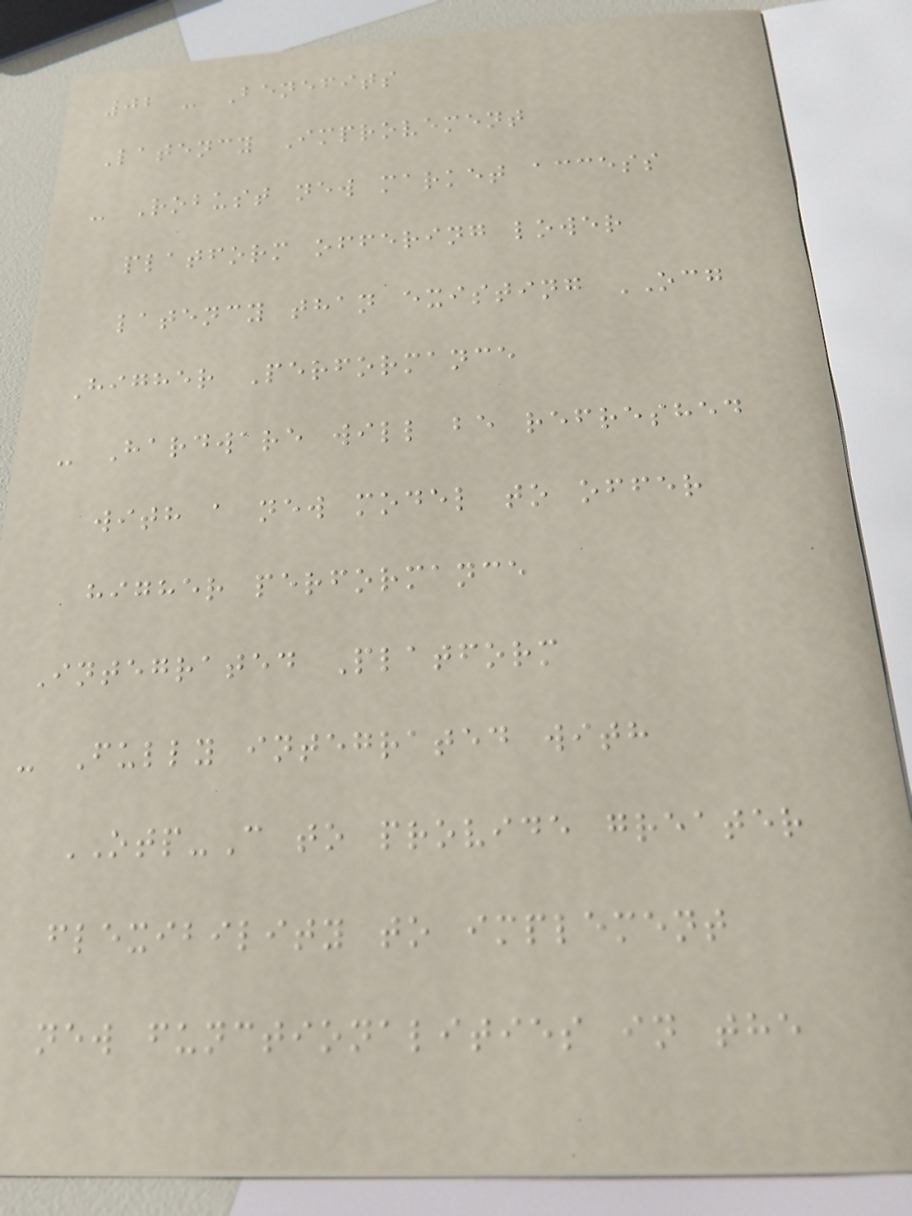02 - Benefits
Latency Improvement
- Robust new market access
platform offering lower
latency than existing OCG
Higher Performance
- Hardware will be refreshed
with a new model to offer
higher performance
Integrated Platform
- Fully integrated with
OTP-C to provide greater
flexibility to implement
new functionalities in the
